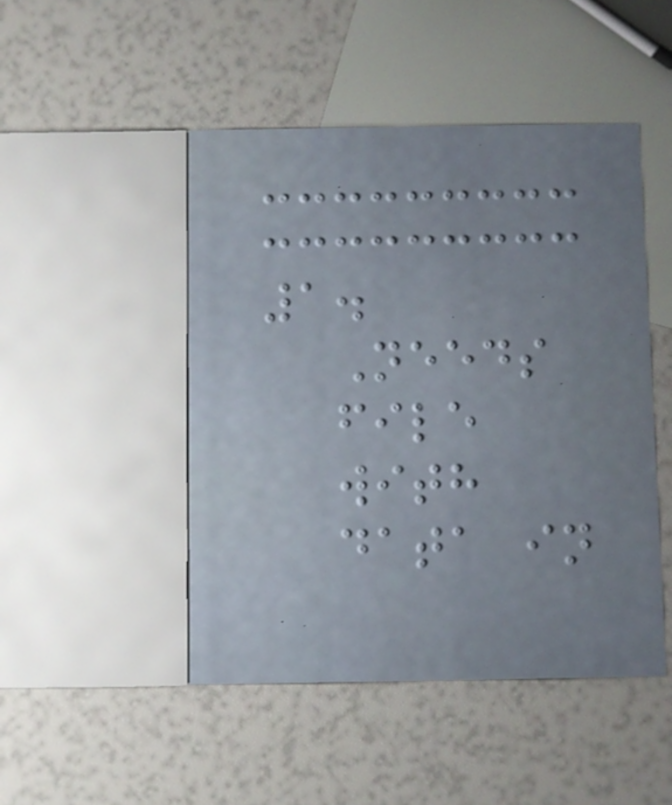1.
Needs
file
with
data in
